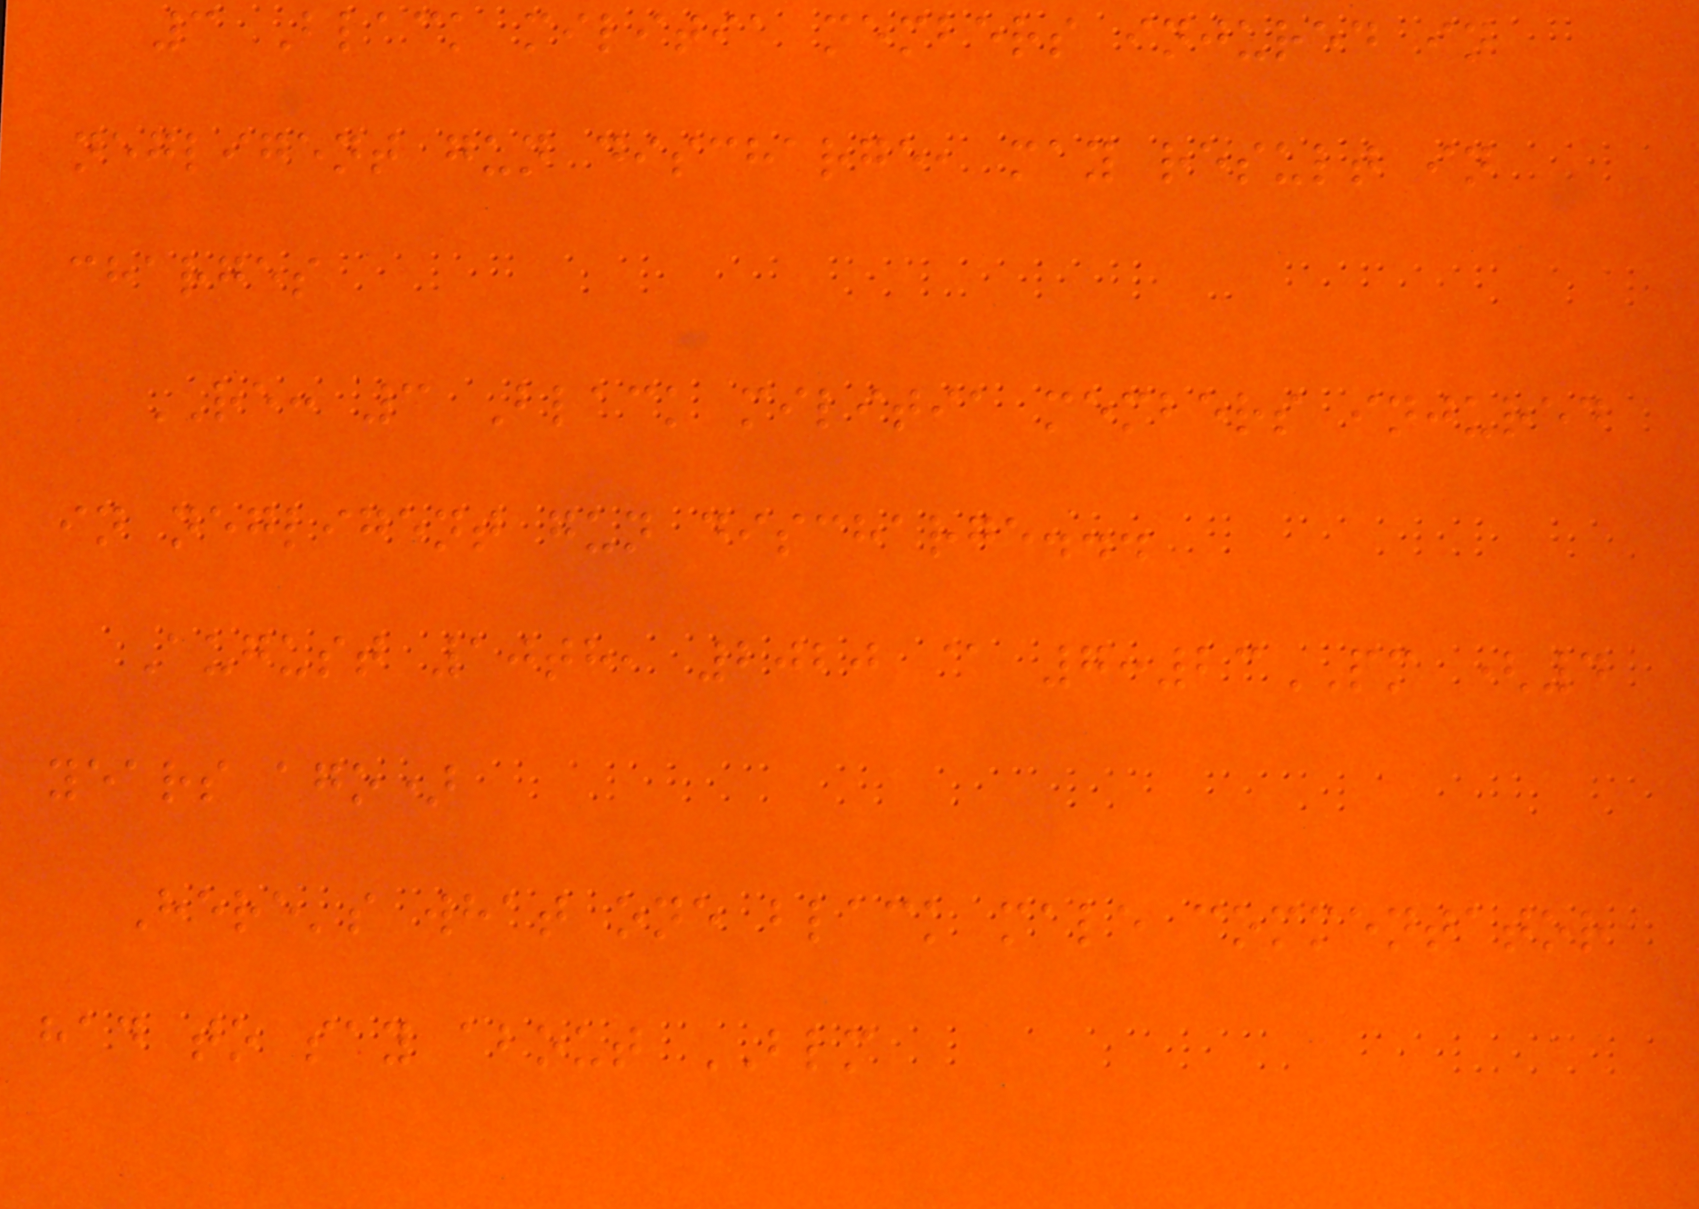3 Black militia members injured in
negligent gun discharge, may result in
charges
RE: 3 Black militia members injured
in negligent gun discharge...
August 10th, 2020 @ 7:23PM (4
years ago)
Here's what one black male commentator
had to say about BLM
